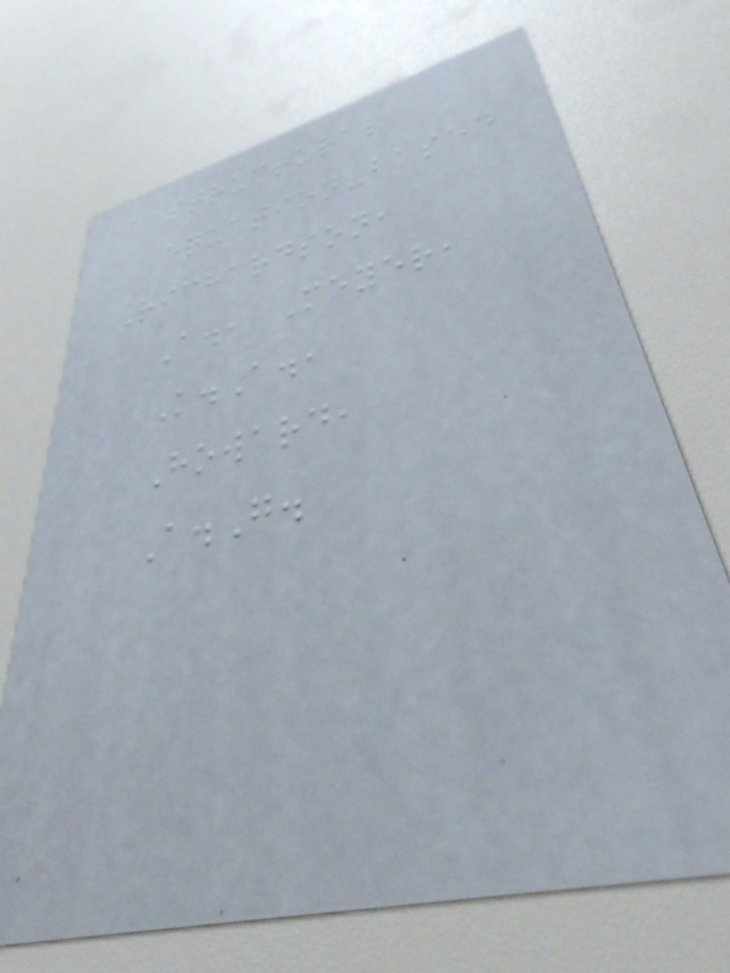a structural
equation-based
Richardson,
A., Meyer,
K.A.,
Howard,
A.G.
